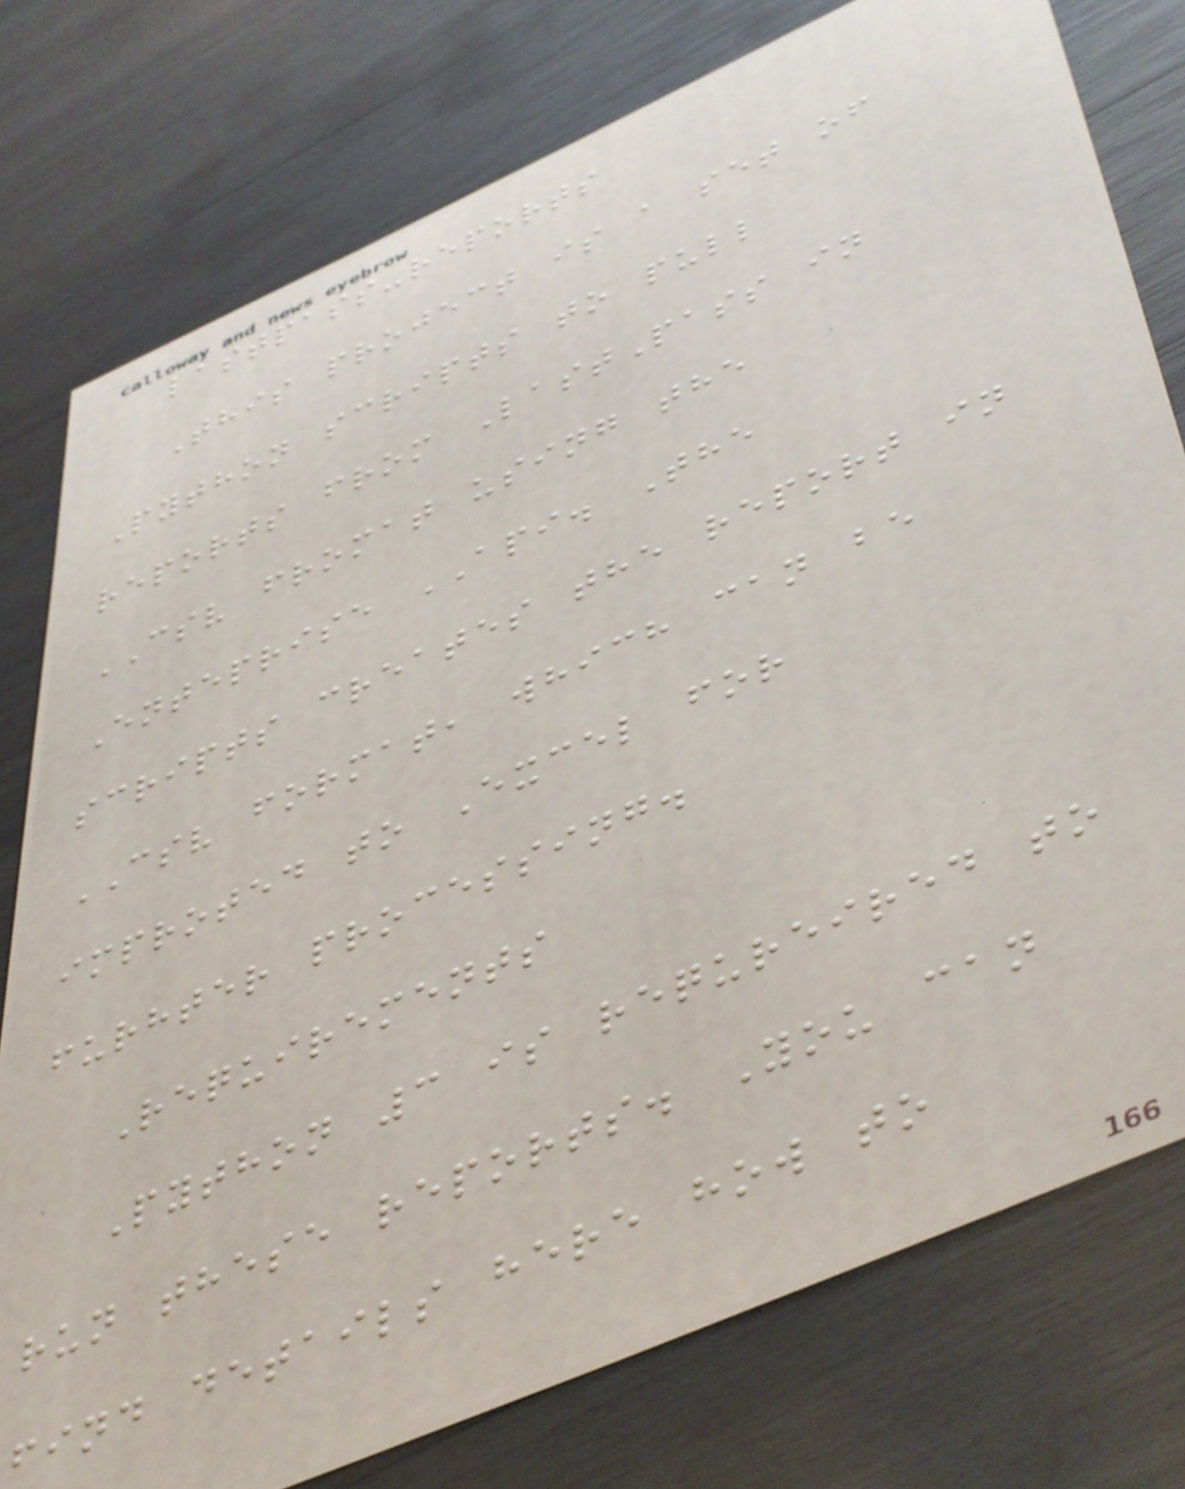lastpass-reports
This project is a set of
Python scripts to pull
reports from LastPass in
CSV fromat using the
Enteprise API. The
scripts creates the report in
CSV format, which can be
improted to Excel for
furhter processing.
Requirements
Python 3 is requreired to
run these reports. You can
find details here how to
